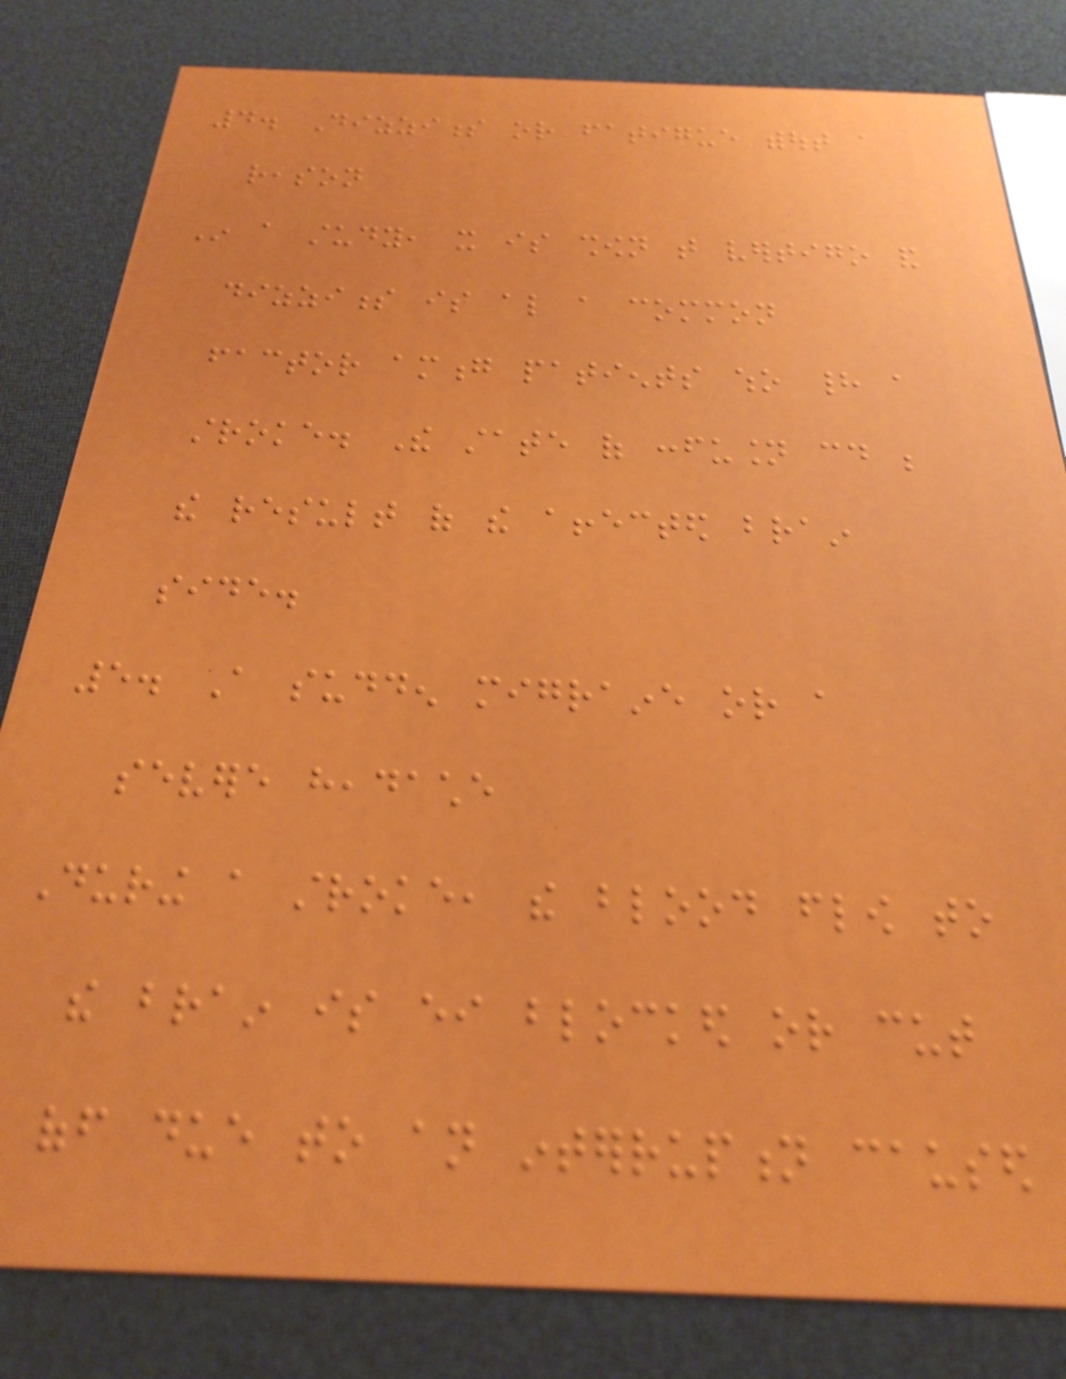4. Dizziness or fatigue without a
reason
In a study, it is shown that vertigo and
dizziness is also a common
factor among patients who had a
stroke. The state of confusion could be
the result of the affected brain
side.
5. A sudden migraine or a
severe headache
During a stroke, the blood flow to
the brain is either blocked or cut
off due to an interruption caused
